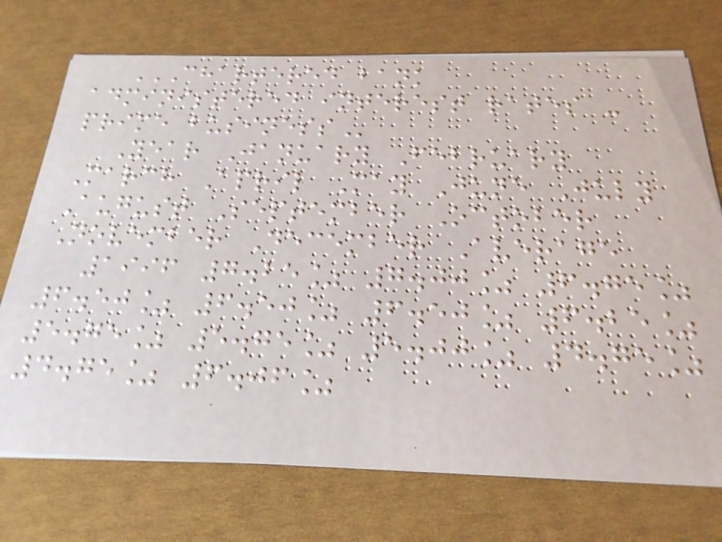CHARTERED BANK
ADMINISTERED INTEREST RATES -
PRIME BUSINESS
Year January February
March April May June July
August September October
November December Average
1996 7.25% 7.00% 6.75%
6.50% 6.50% 6.50% 6.25%
5.75% 5.75% 5.00% 4.75%
4.75% 6.06%
